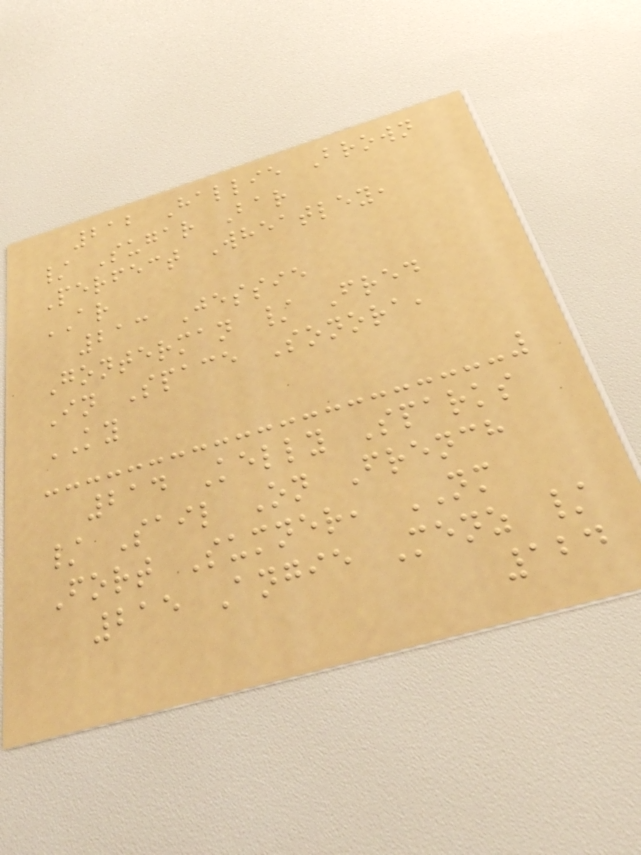212 Hallie Brown
/ Sugar Bar
Perfect Wheatley,
AR
213 Jessie
Gonterman / Fred
In Space Sonora,
KY
214 Kelly Sparks
/ Sail On French
Fort Sumner, NM
215 Angie Menz /
124
